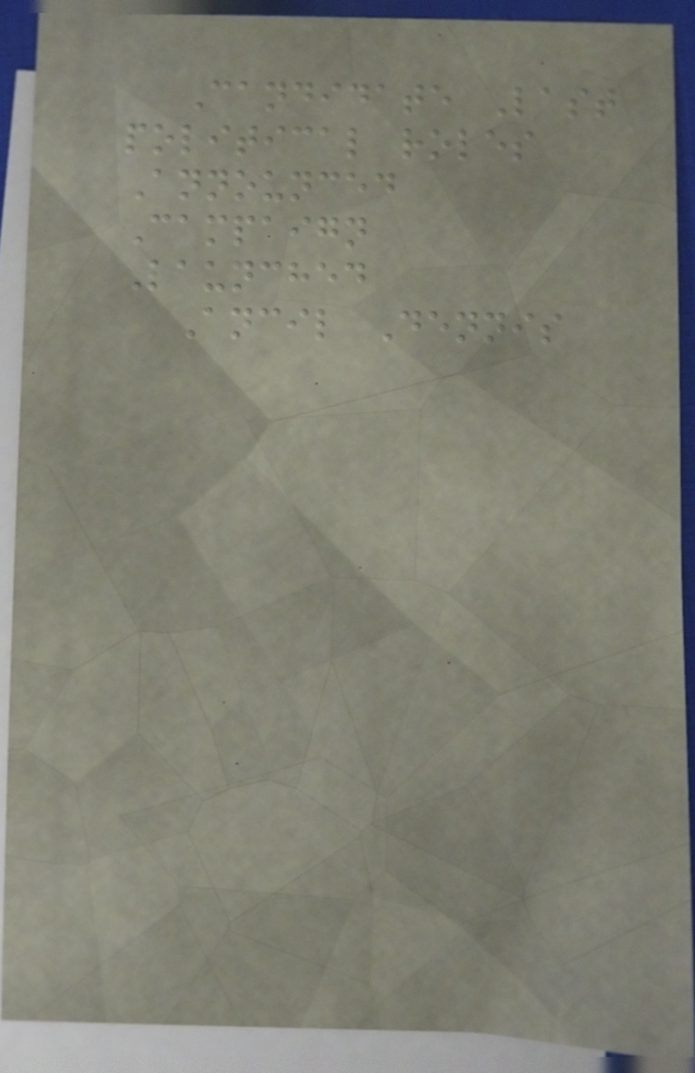Candidate Last
political roles
Announced
Campaign
Launched
Ancil Dennis
